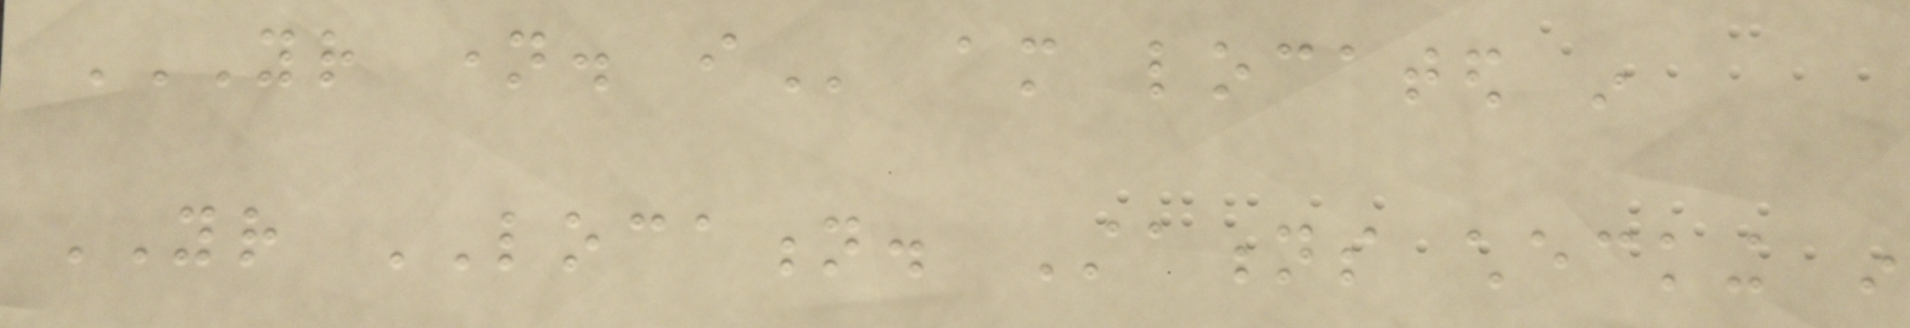YOUR NAME. I am located in
YOUR LOCATION. Stations checking in
